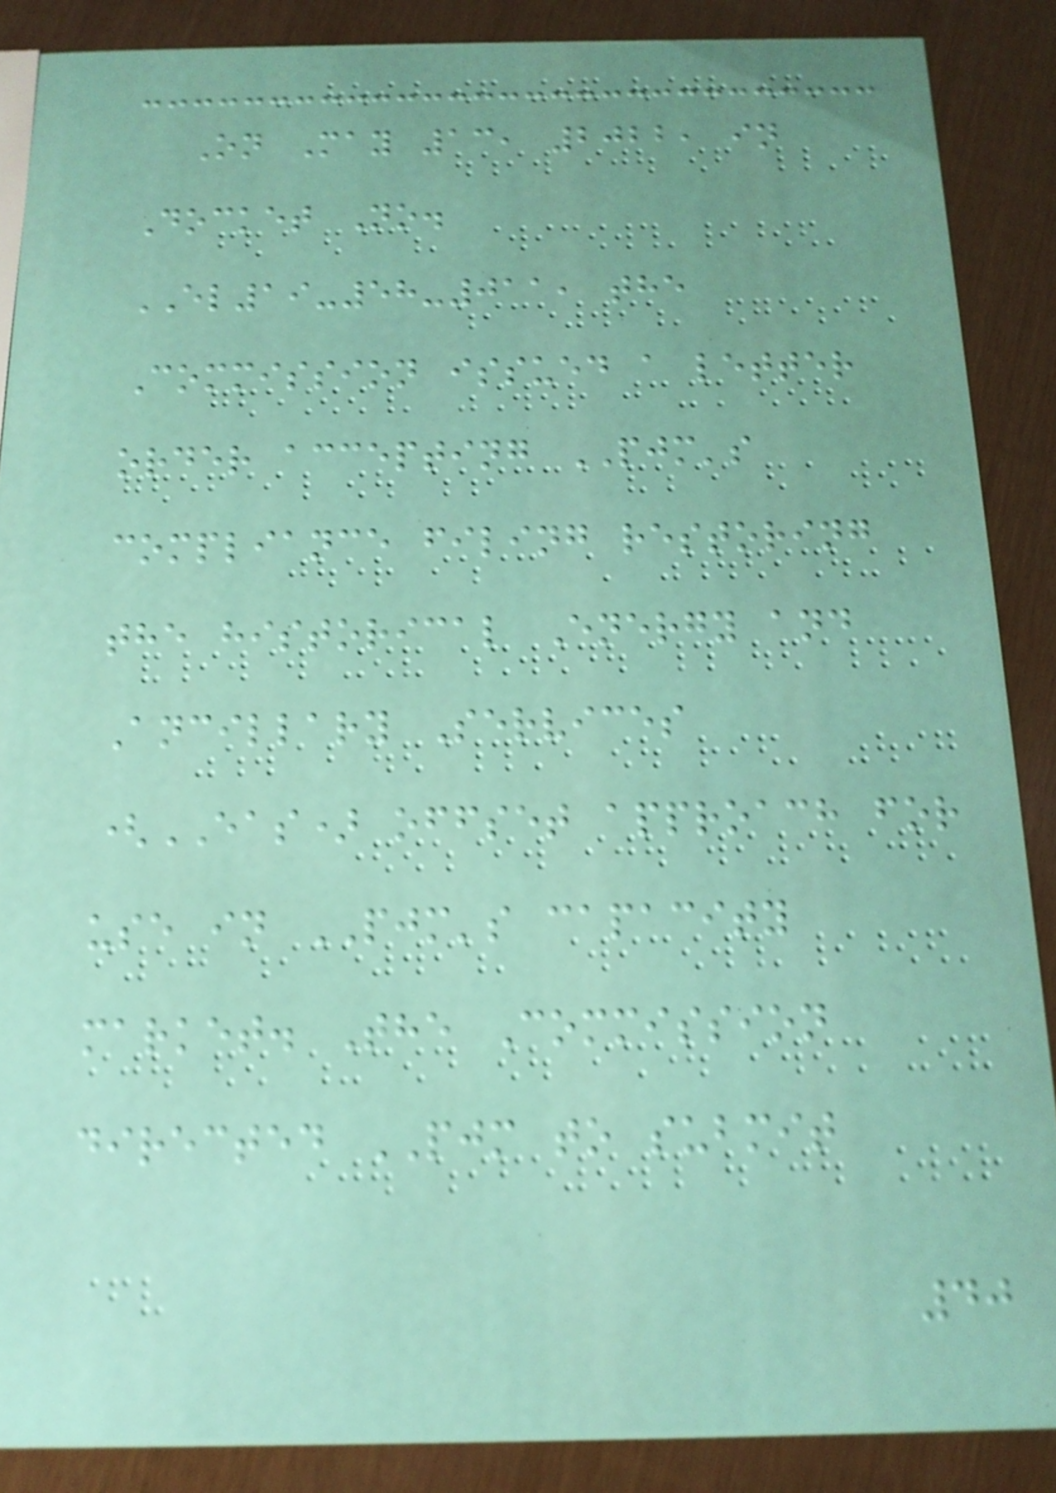On May 13, 2022, in
Docket No.
EL19-58-011, the
Commission issued a letter
order accepting PJM's
compliance filing restoring
the historical Energy and
Ancillary Services
(EAS) offset approach for
use in PJM's capacity
market. The Commission
directed PJM to submit
40
